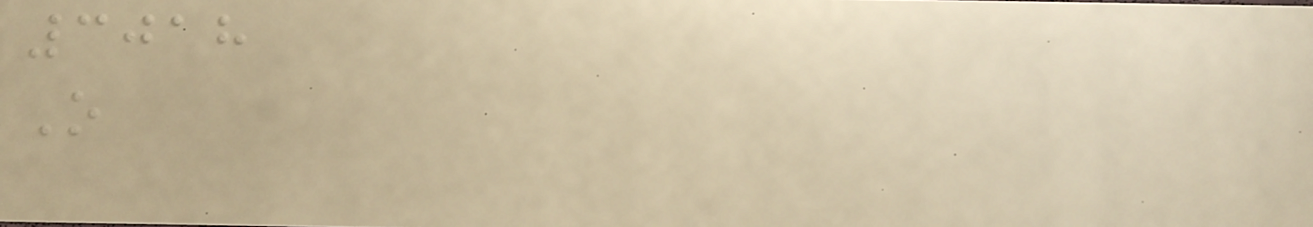3018
O
